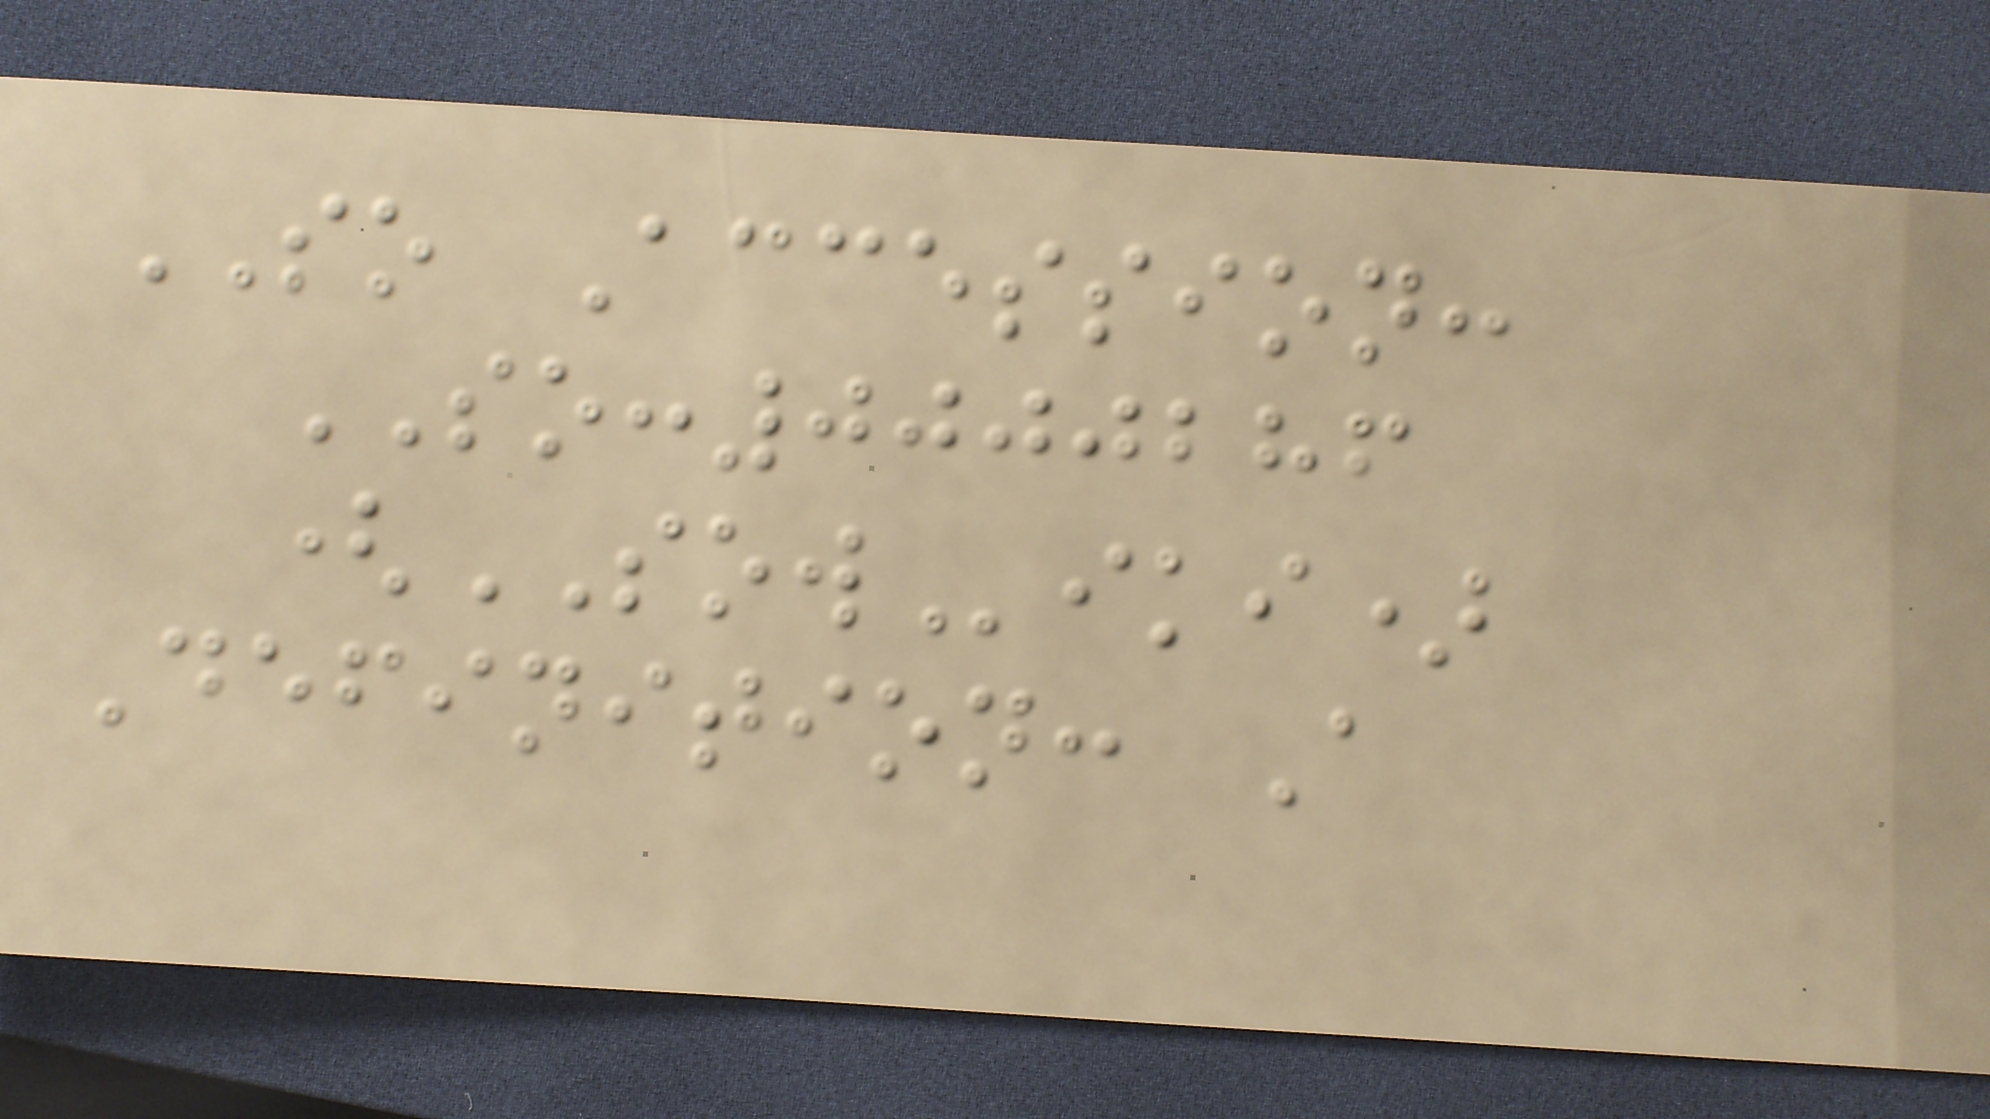SO Accession:
SO:0000286
(SOWiki)
Definition: A
